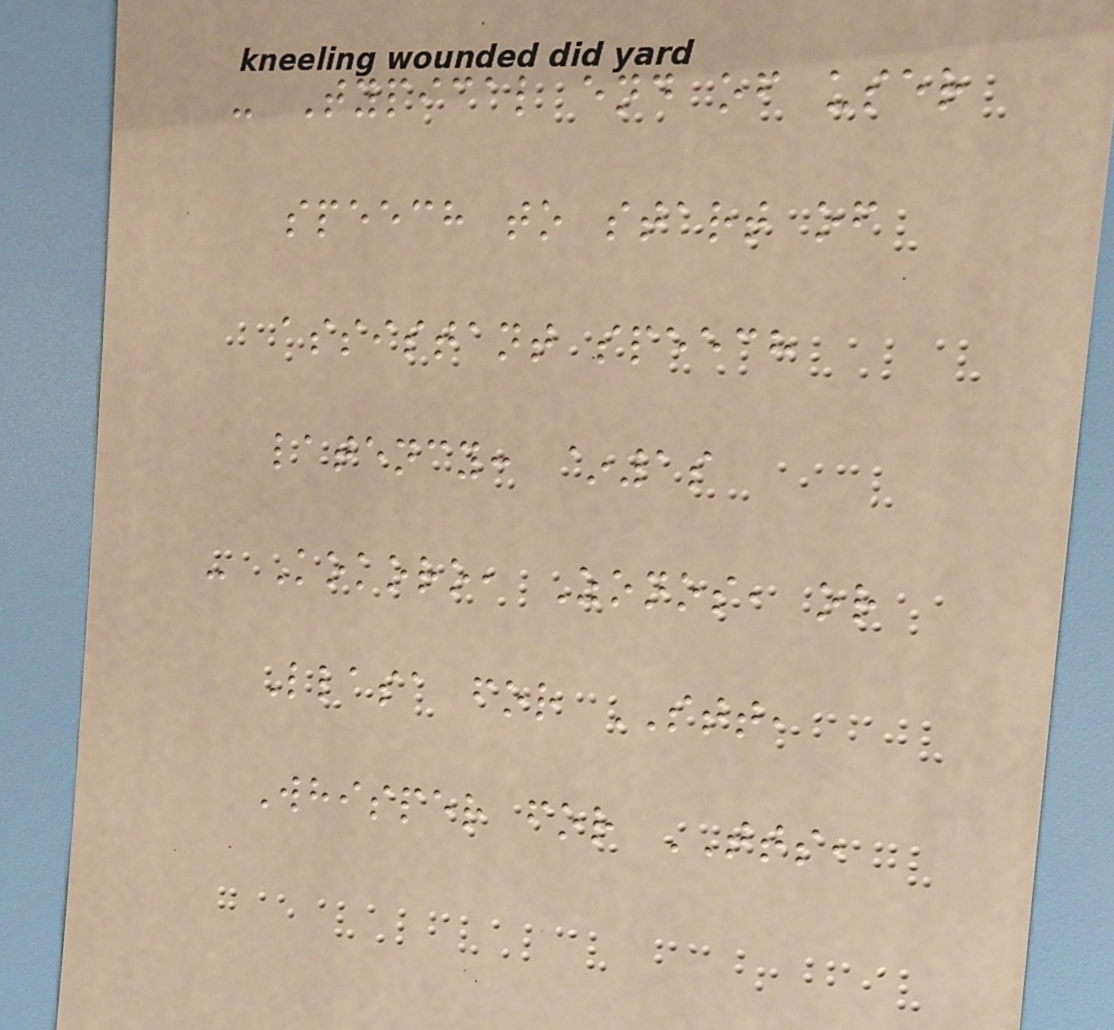- Typical end of user
speech to start of
assistant speech
latency: ~1s
- Kokoro, Zonos, or
Llasa for STT,
Whisper for TTS,
